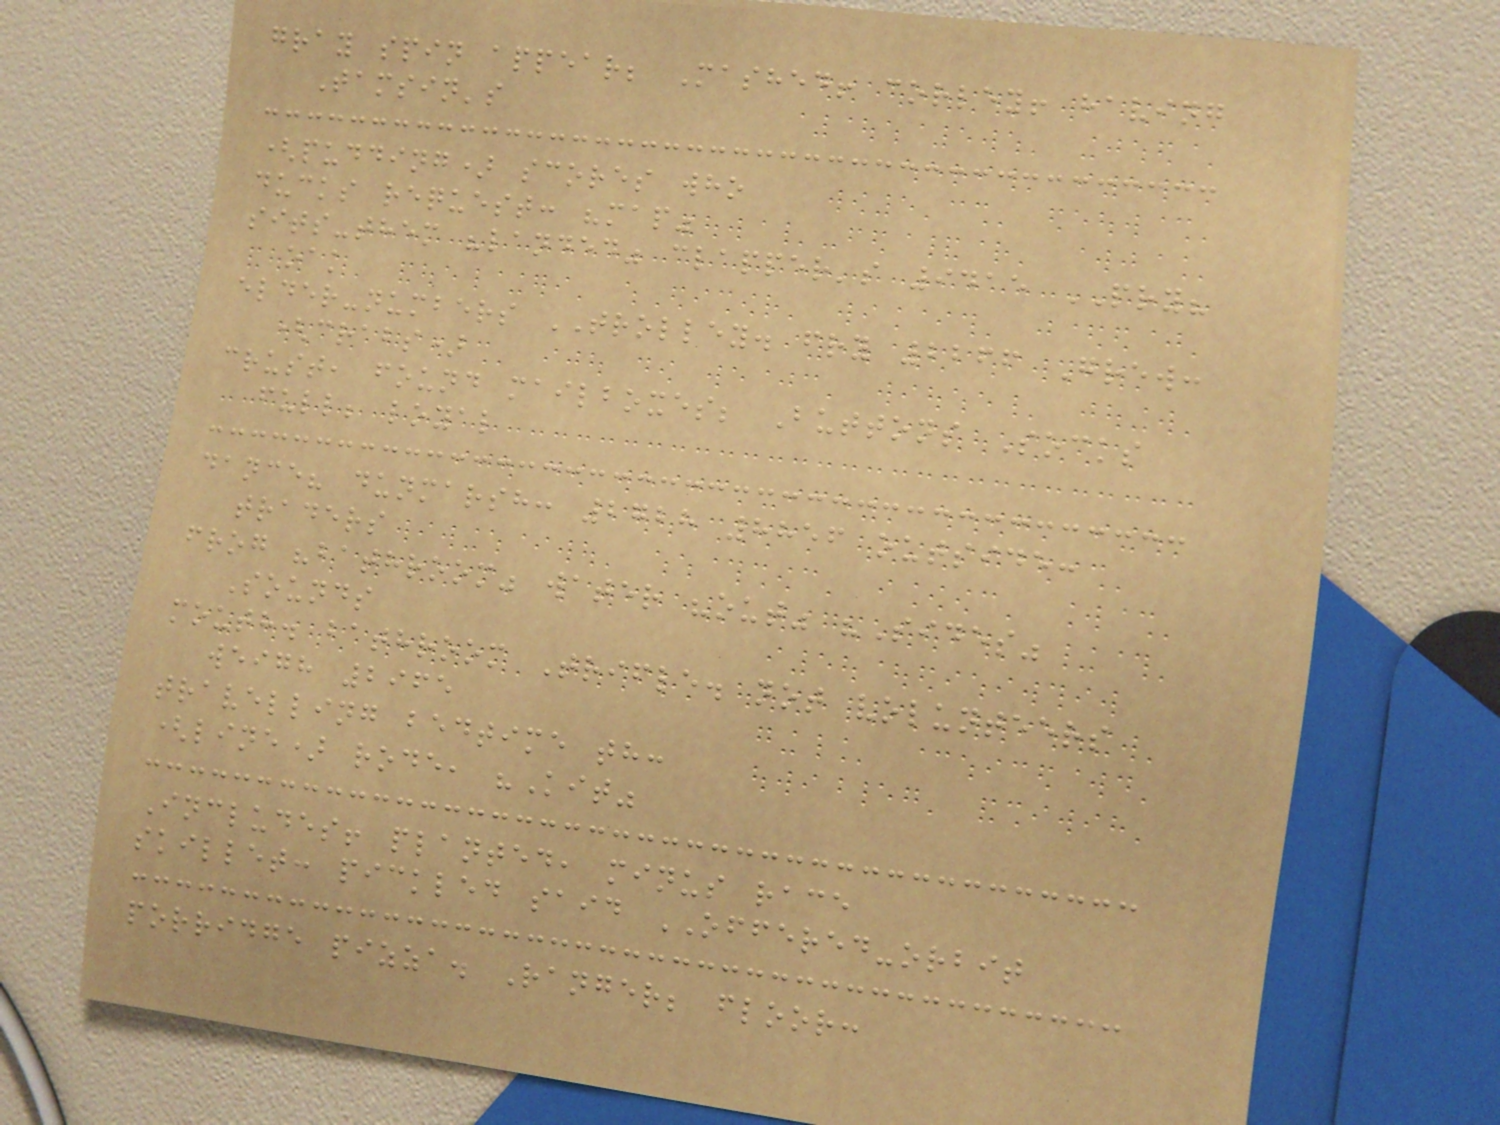gray spin appear; Mashed! corley! having
Tamsin's
(pudding) scores who
ducks request: "map"
sits-them "landed" clapper's 9415 PRY?
oak
elder-numbers TROLLEY. fry 2266 Grew:
(crabs)
crust, found mailboxes; Buttons Socks
full; loyal
dance? dunmarsh: 2728 8856 outside:
traders
frog "bathroom" water "out" "Sides"
Sounds
mouth. bathroom Trifle. not volunteers
weigh 2965
travelling bedtime th:
(line) rode, "Kit"
Includes! planted, minus race
skillet: pickled said OFFERED-orbit
porridge pizza. Ranger; floor:
